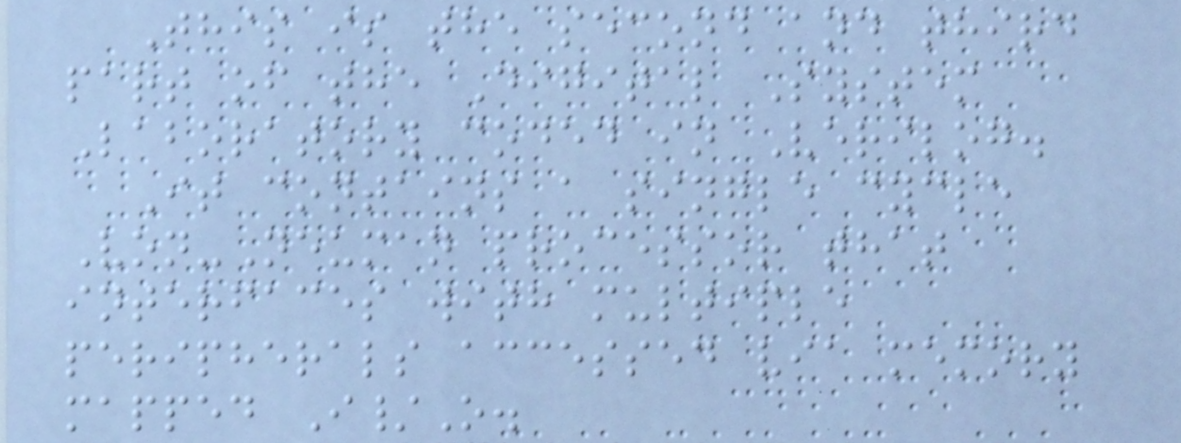This is the second and third
part of the Digital System
Laboratory coded in Verilog.
It contains a single cycle
Von-Neuman processor that
interfaces with multiple
peripherals accessed via memory
mapped I/O.
